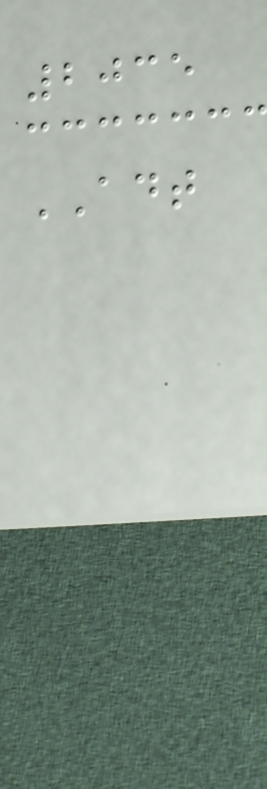2035
ADT
